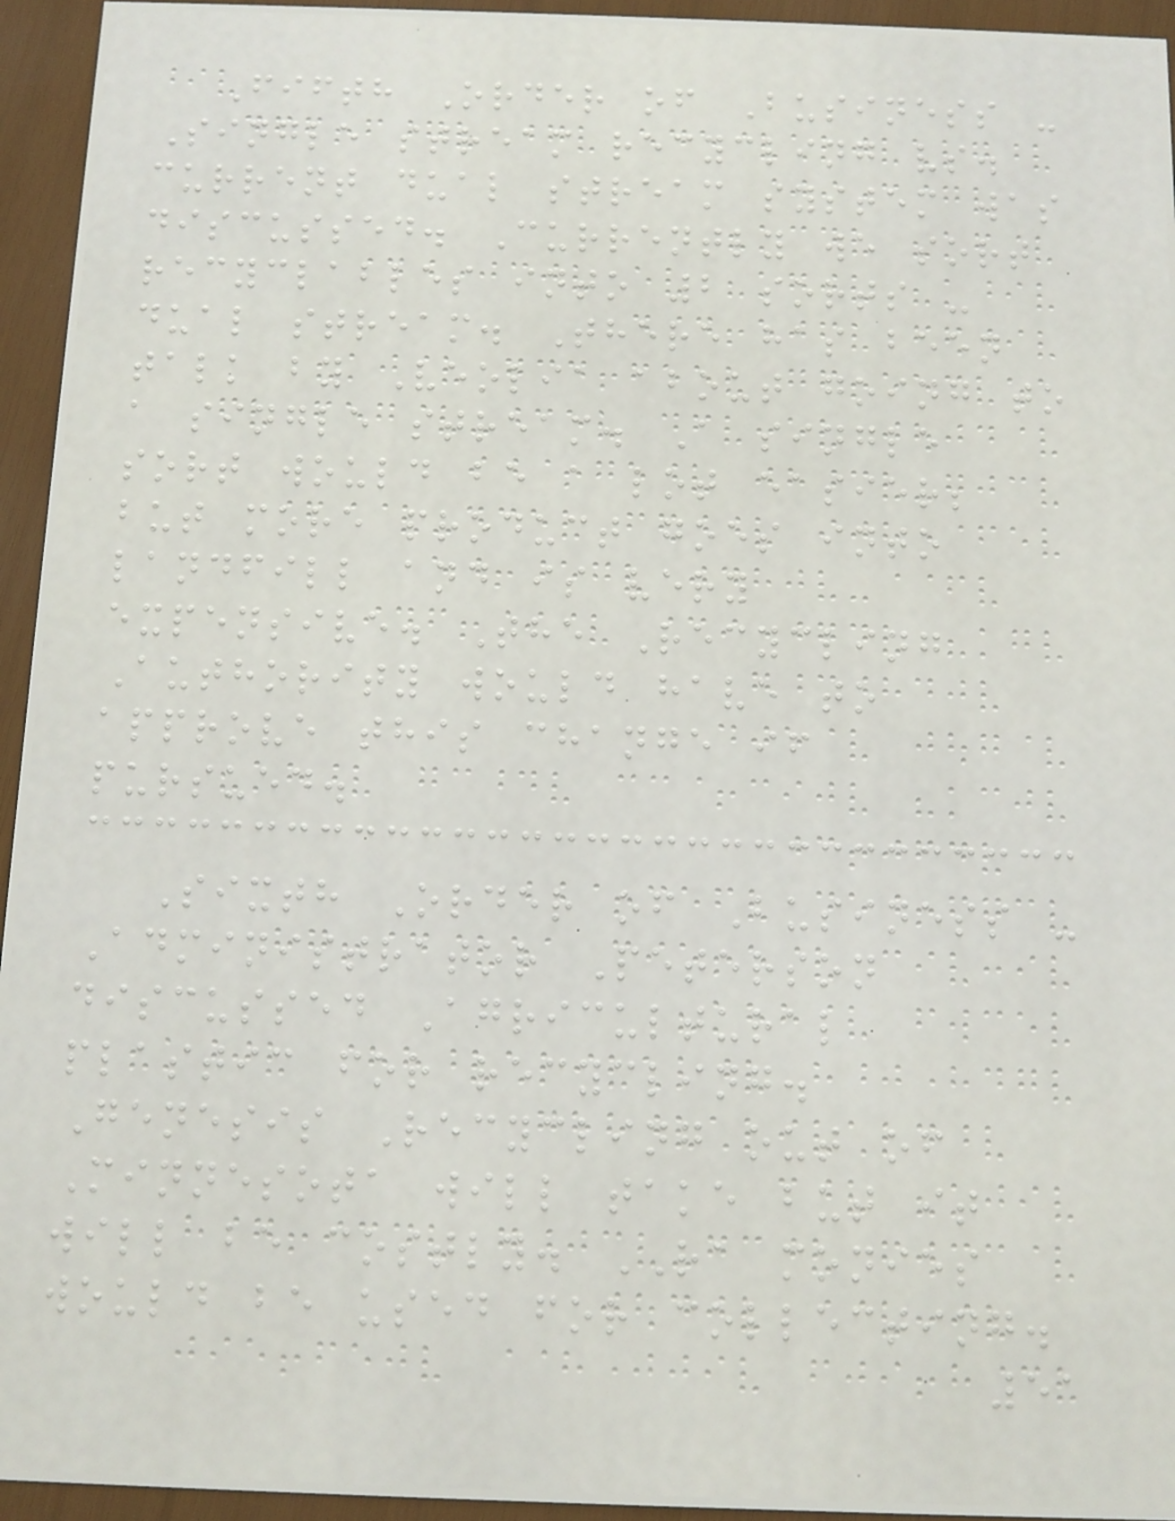Fifth Order of Business -
Single stream recycling vs.
current dual stream system was
discussed. Currently we sort
recyclables into 2 sorts -
dual stream. There has been
talk by Veolia about going to
a single stream. A single
sort would be a lot easier;
but more product goes into
landfill and is very
expensive. The Recycling
Authority would have to
approve this change if
pursued.
Sixth Order of Business -
Administrator Peterson
discussed Agricultural
plastic for recycling.
Genesis Recycling out of
Minnesota will take but it
will be costly. RA monies
would be used for collecting.
51
